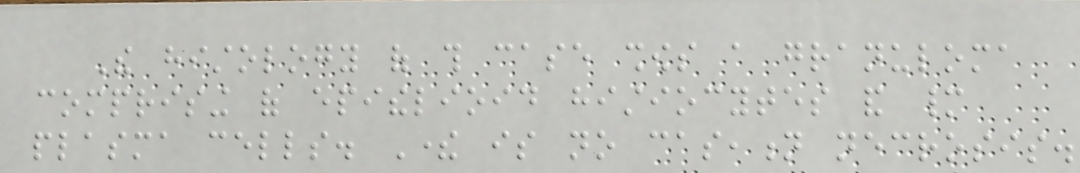The histology of this case shows a granuloma
comprising of epithelioid histiocytes and many
plasma cells. There is no caseation necrosis.
